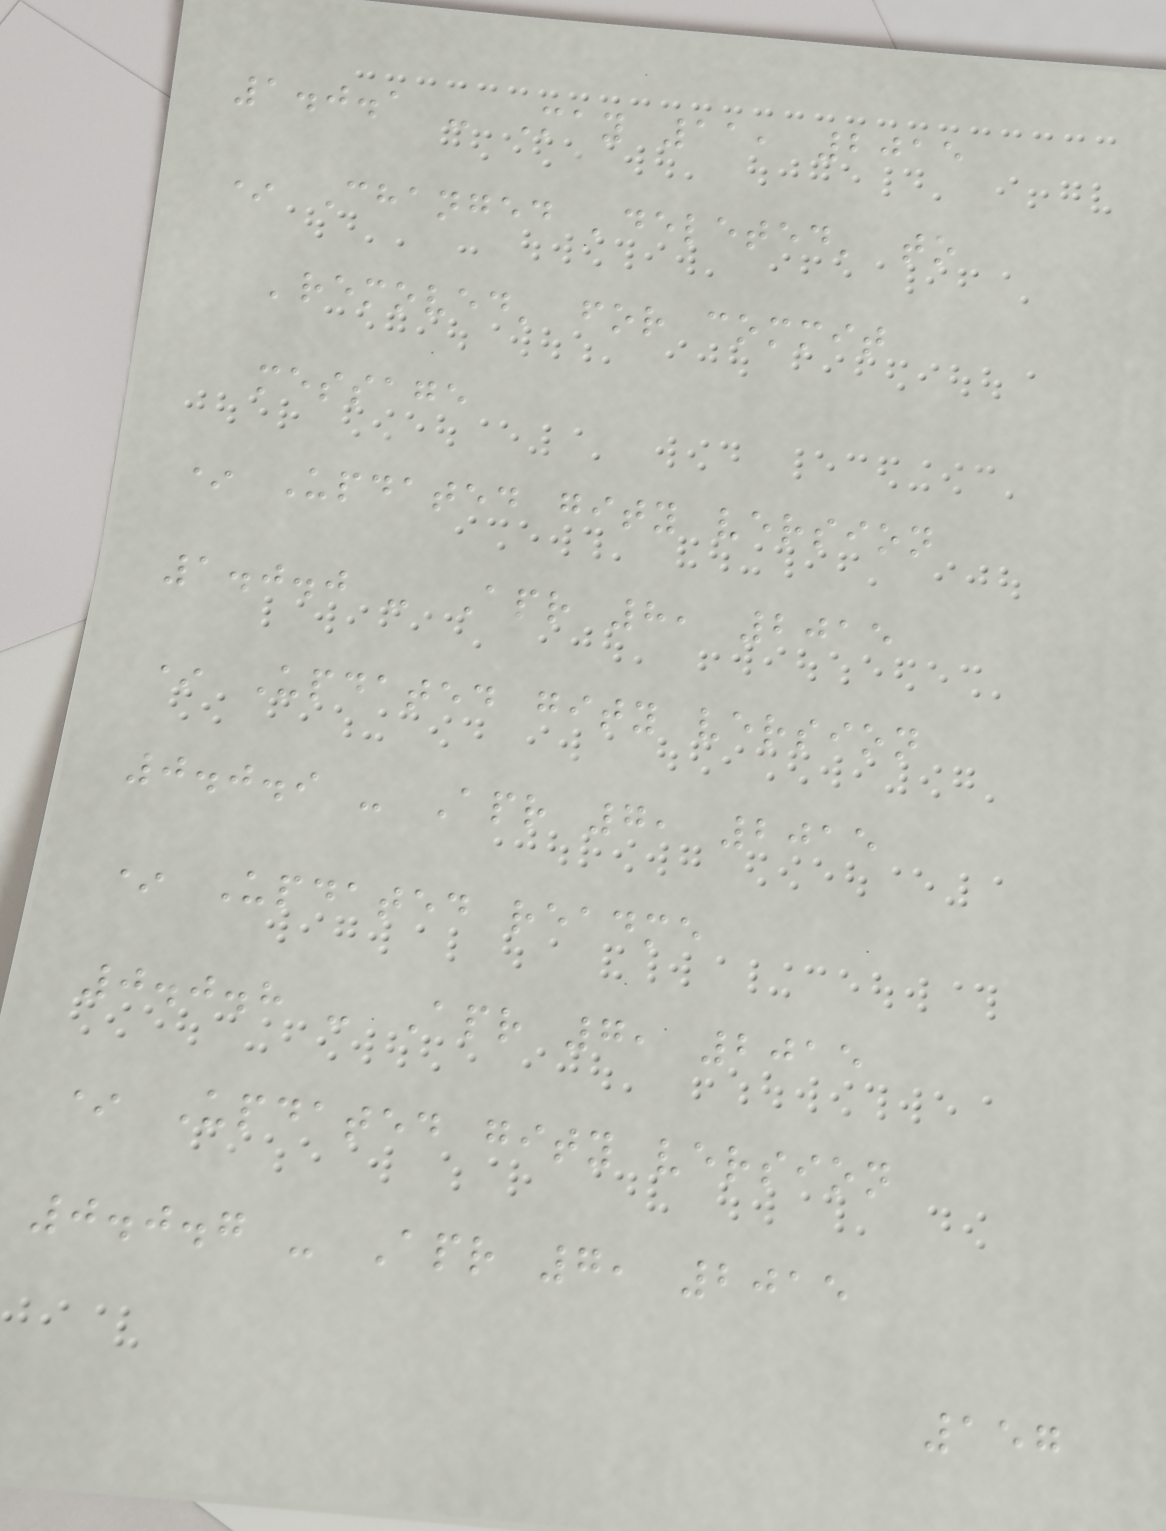1.0.1 - May 11, 2015
* Changed 'deleted' to
'removed' for commit
message
* Updated gity version
1.0.0 - Apr 8, 2015
* Updated gity version
0.0.9 - Apr 7, 2015
* Updated readme
0.0.8 - Apr 7, 2015
* Updated gity version
0.0.7 - Apr 7, 2015
157
